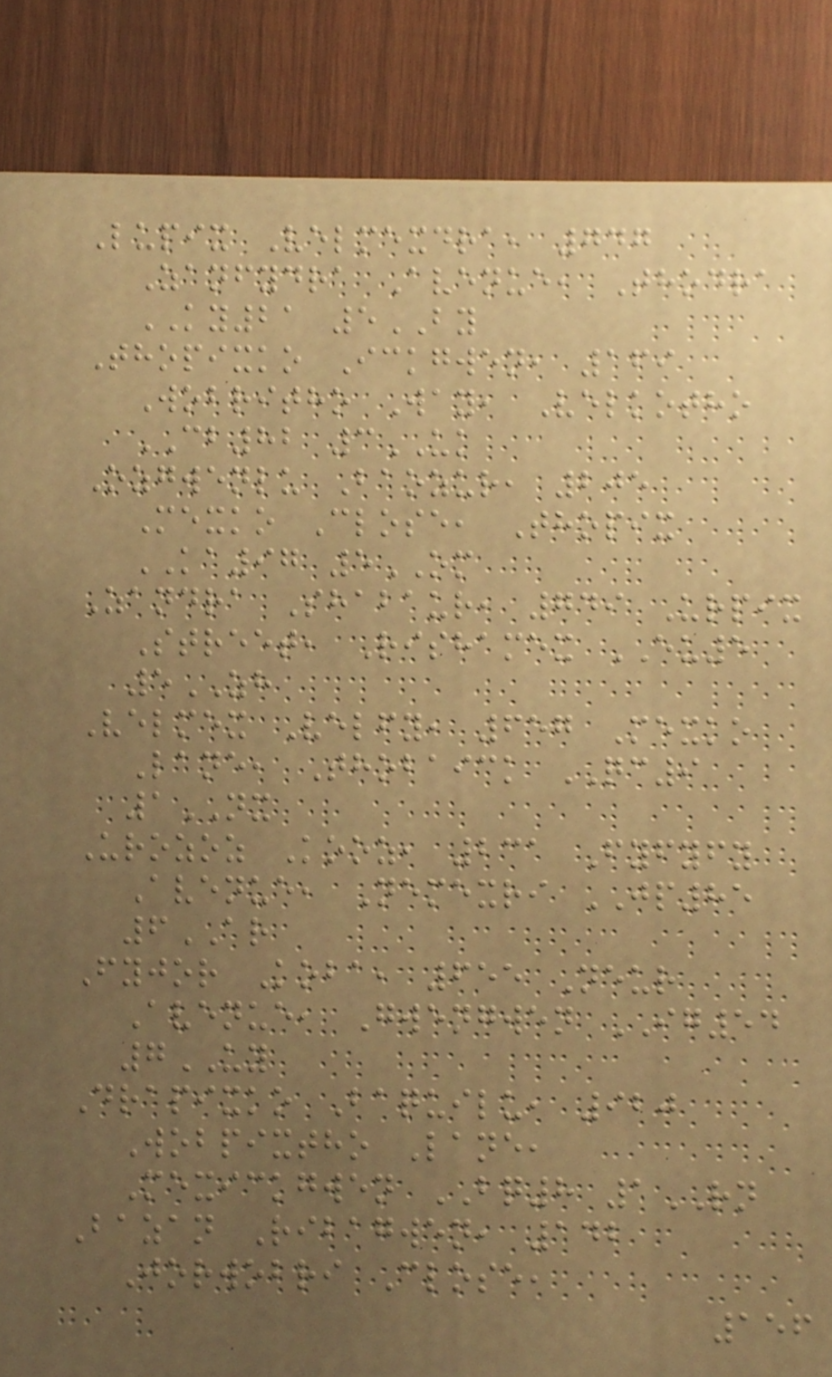Lupix Velmexdra, 747
Zanfydra Avenue, Thodra
KY21 5BY
Thopixko Ickgwen, 169
Wobritho Way, Velkotho
CB82 3UK
Ozgwenlu Baozur, 205
Mexko Close, Thopix
KA97 5OM
Zandra Shabaur, 749 Urpix
Street, Rishamex EU5
5ZH
Velmex Velfy, 657 Mexko
Lane, Thobaick QC9
1NX
Urozoz Kooz, 231 Fyfyfy
Avenue, Nemexri JP85
6AR
Fyjor Koba, 655 Neur
Avenue, Gwengwen IG54
7UY
Drapixko Baquilu, 920
Wobpixtho Lane,
Mexickgwen BQ8 1RN
Bazan Ribagwen, 142
Jorwobri Close,
156
